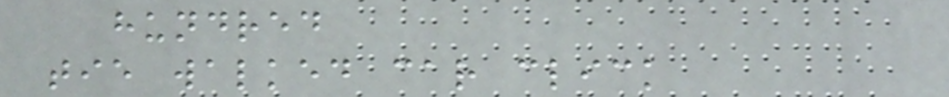hundred
tie walked car click
